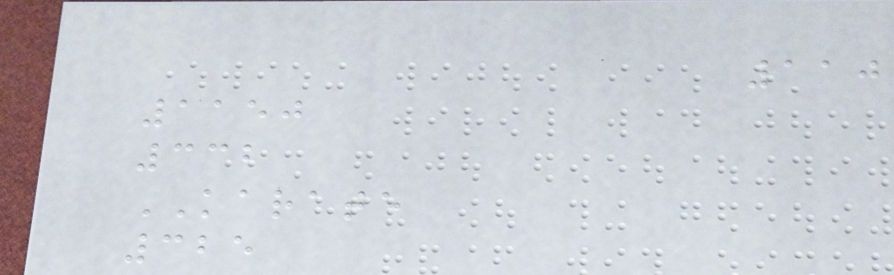110
1150
332
KARATE
325
